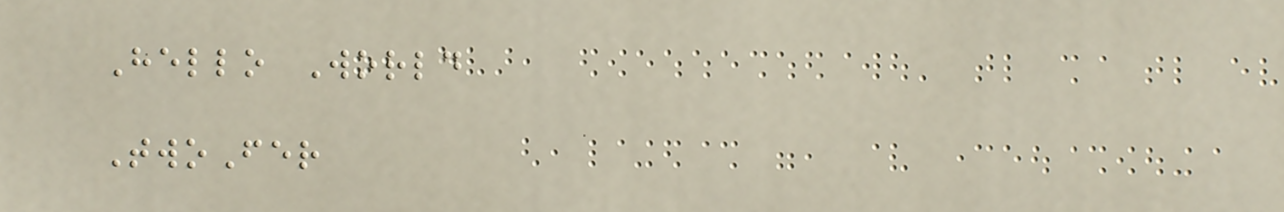Hello World
TwoFer
